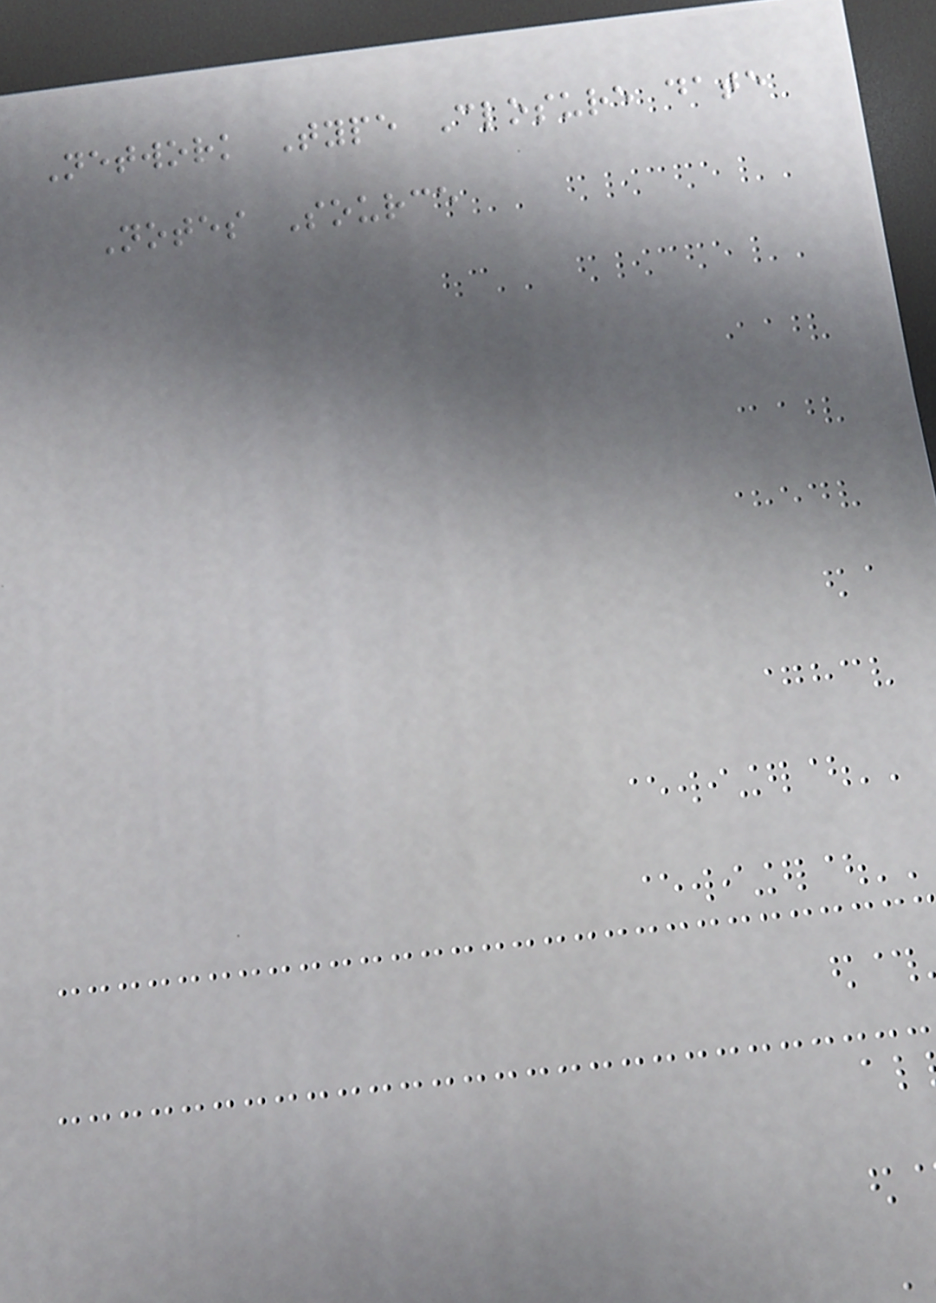Network Type Closure date
Notes Source
